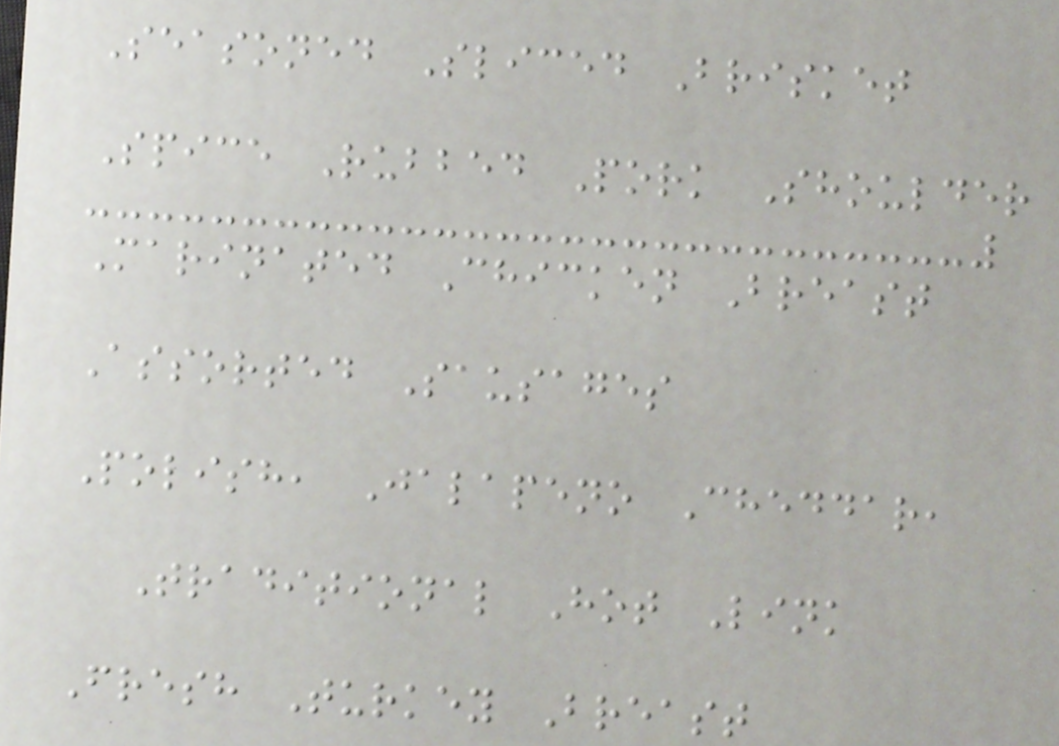Seasoned Sliced Brisket
Spice Rubbed Pork Shoulder
Marinated Chicken Breast
Assorted Sausages
Polish, Jalapeno Cheddar,
Traditional Hot Link
Fresh Turkey Breast
